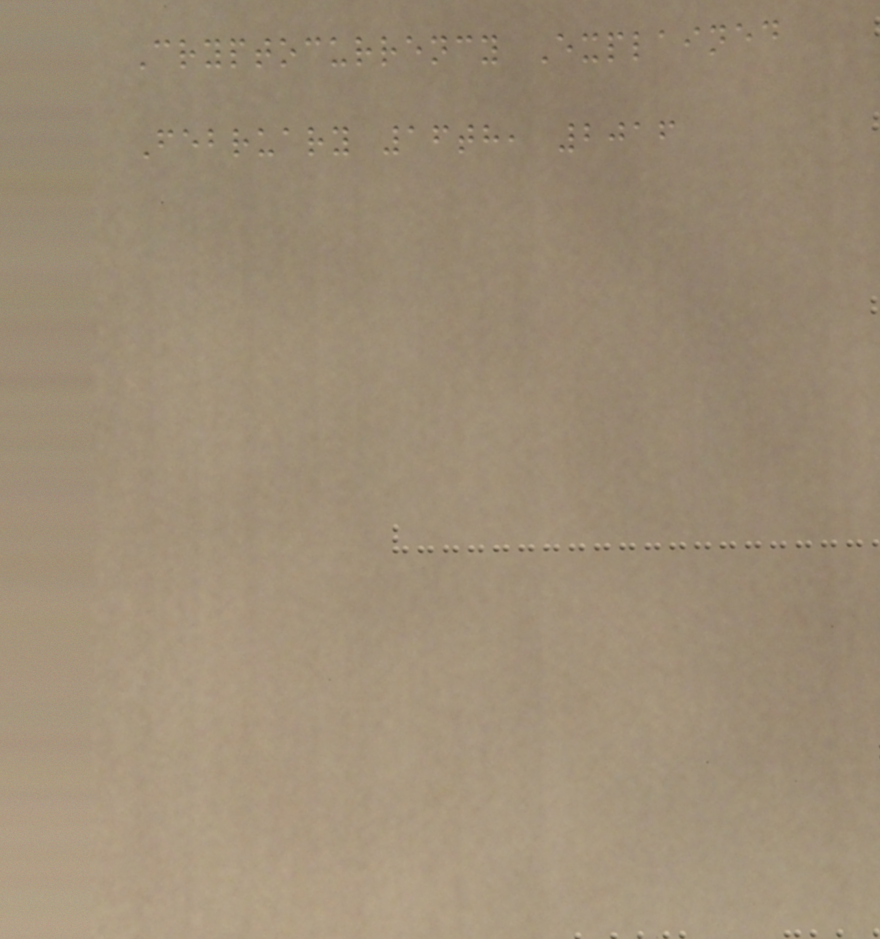Cryptocurrency Explained
February 16th, 2016
